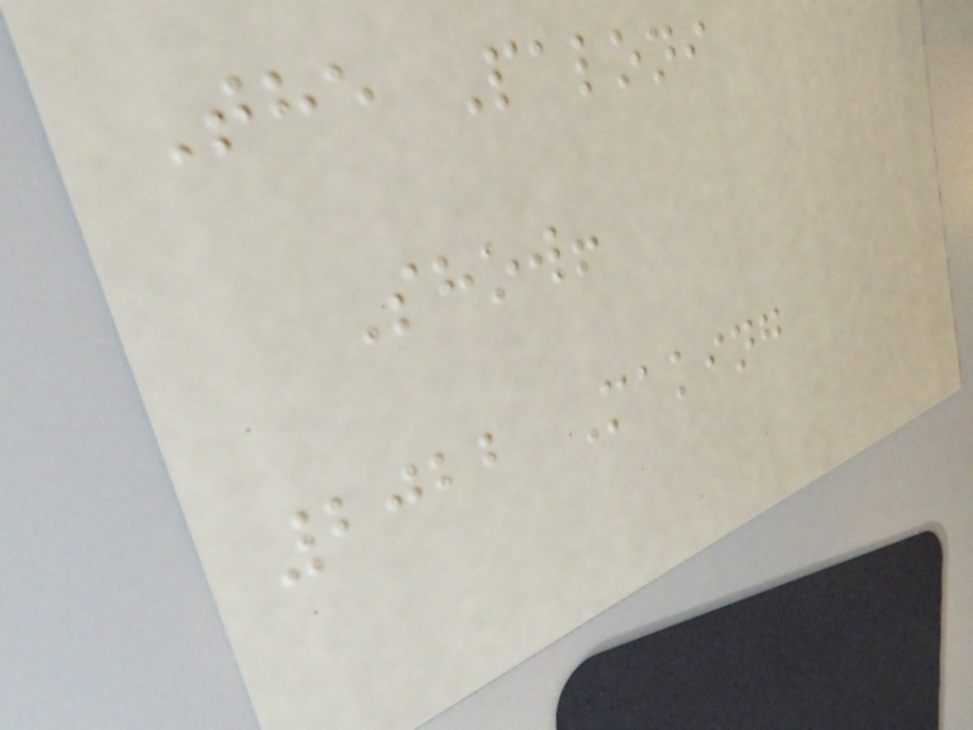The Paloni
Show!
2022 Making
